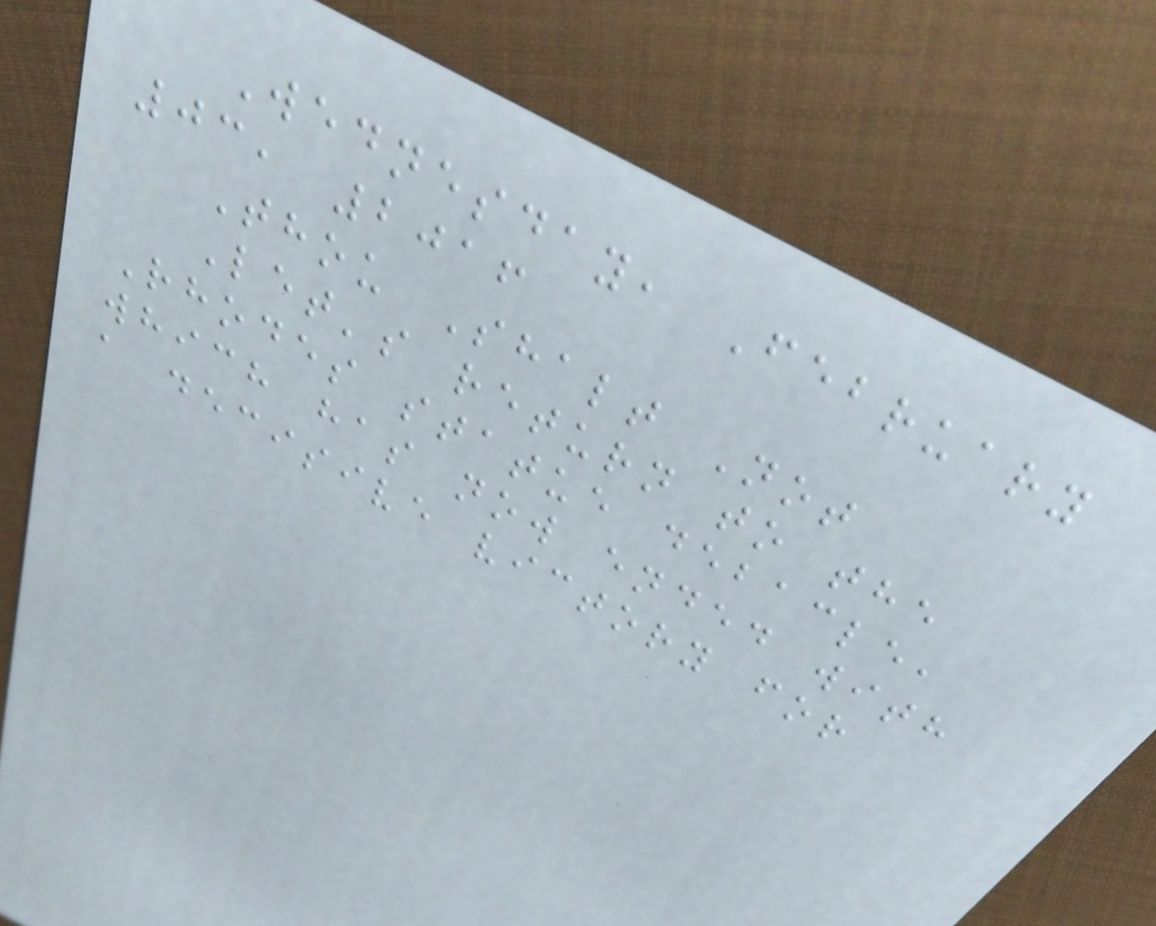Wednesday, February
03, 2016
Thou Shalt Not
Let's return to the
Rhodes statue debacle,
which has now ended with
a decisive victory for
